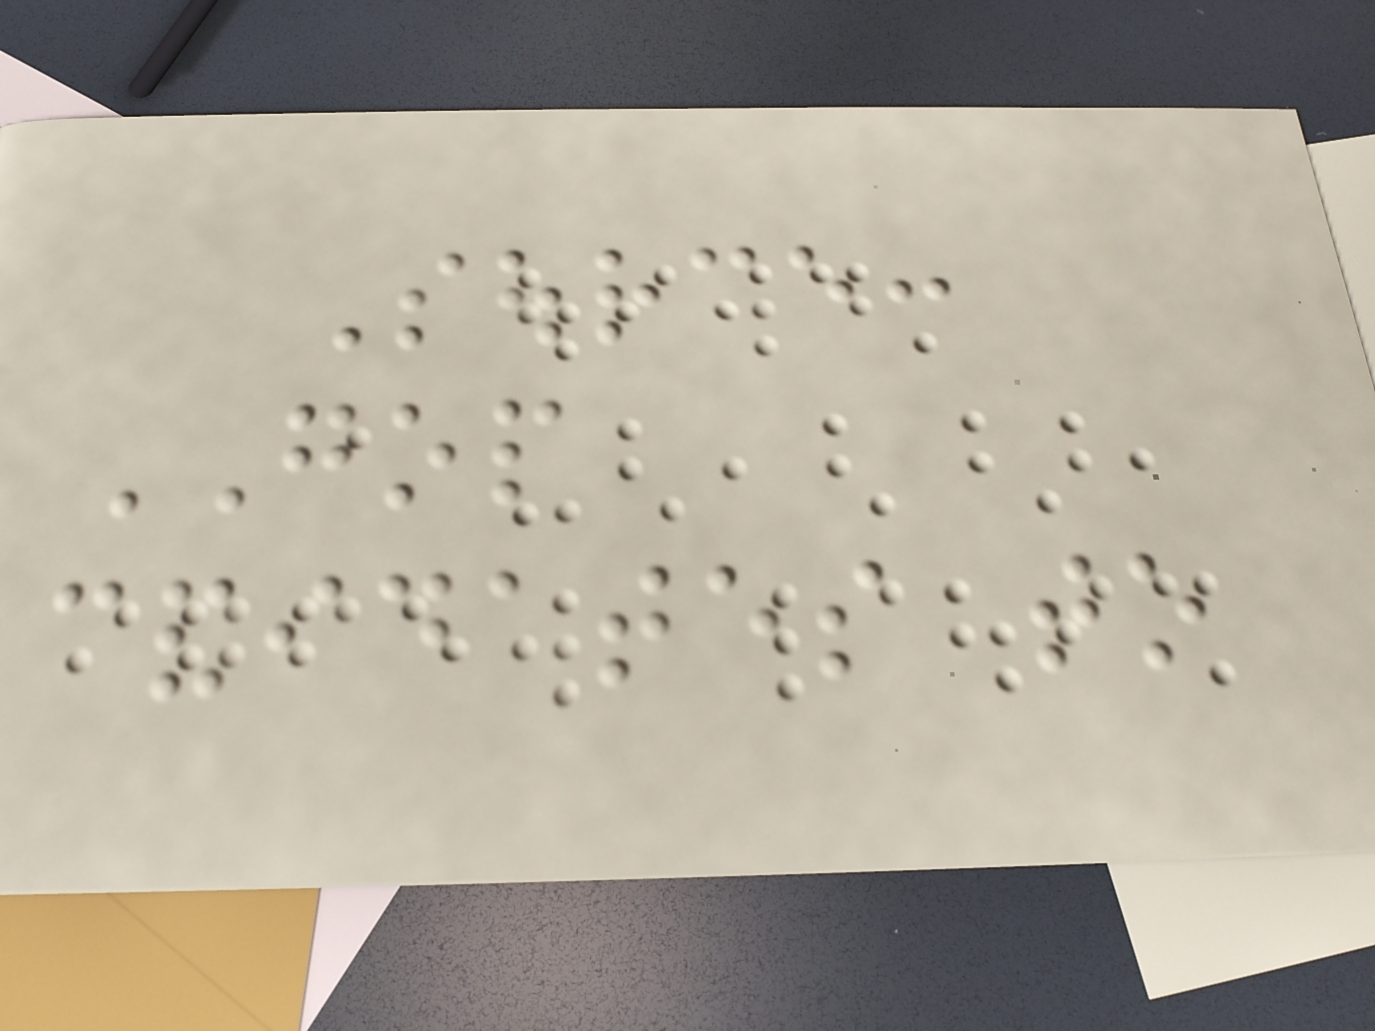Source:
GOP
candidates to
